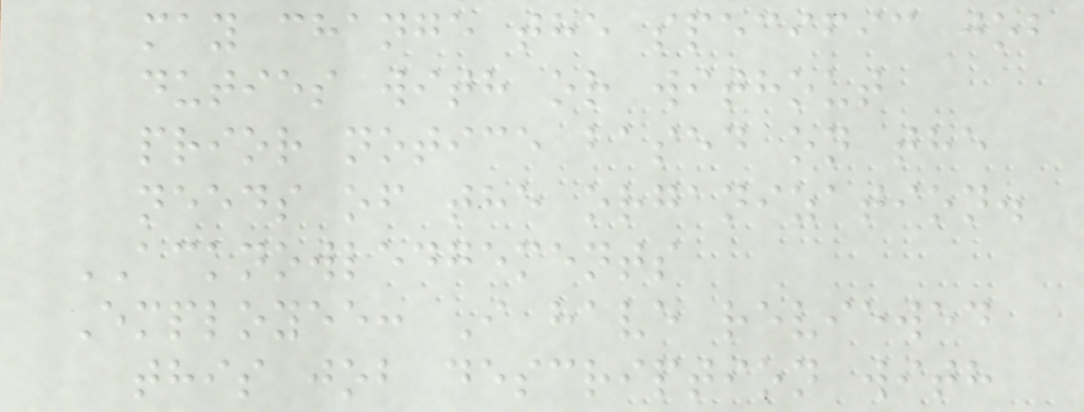may change the specific job
duties with or without
prior notice based on the
needs of the organization.
ACKNOWLEDGEMENTS
Employee: I have reviewed
this job description with
